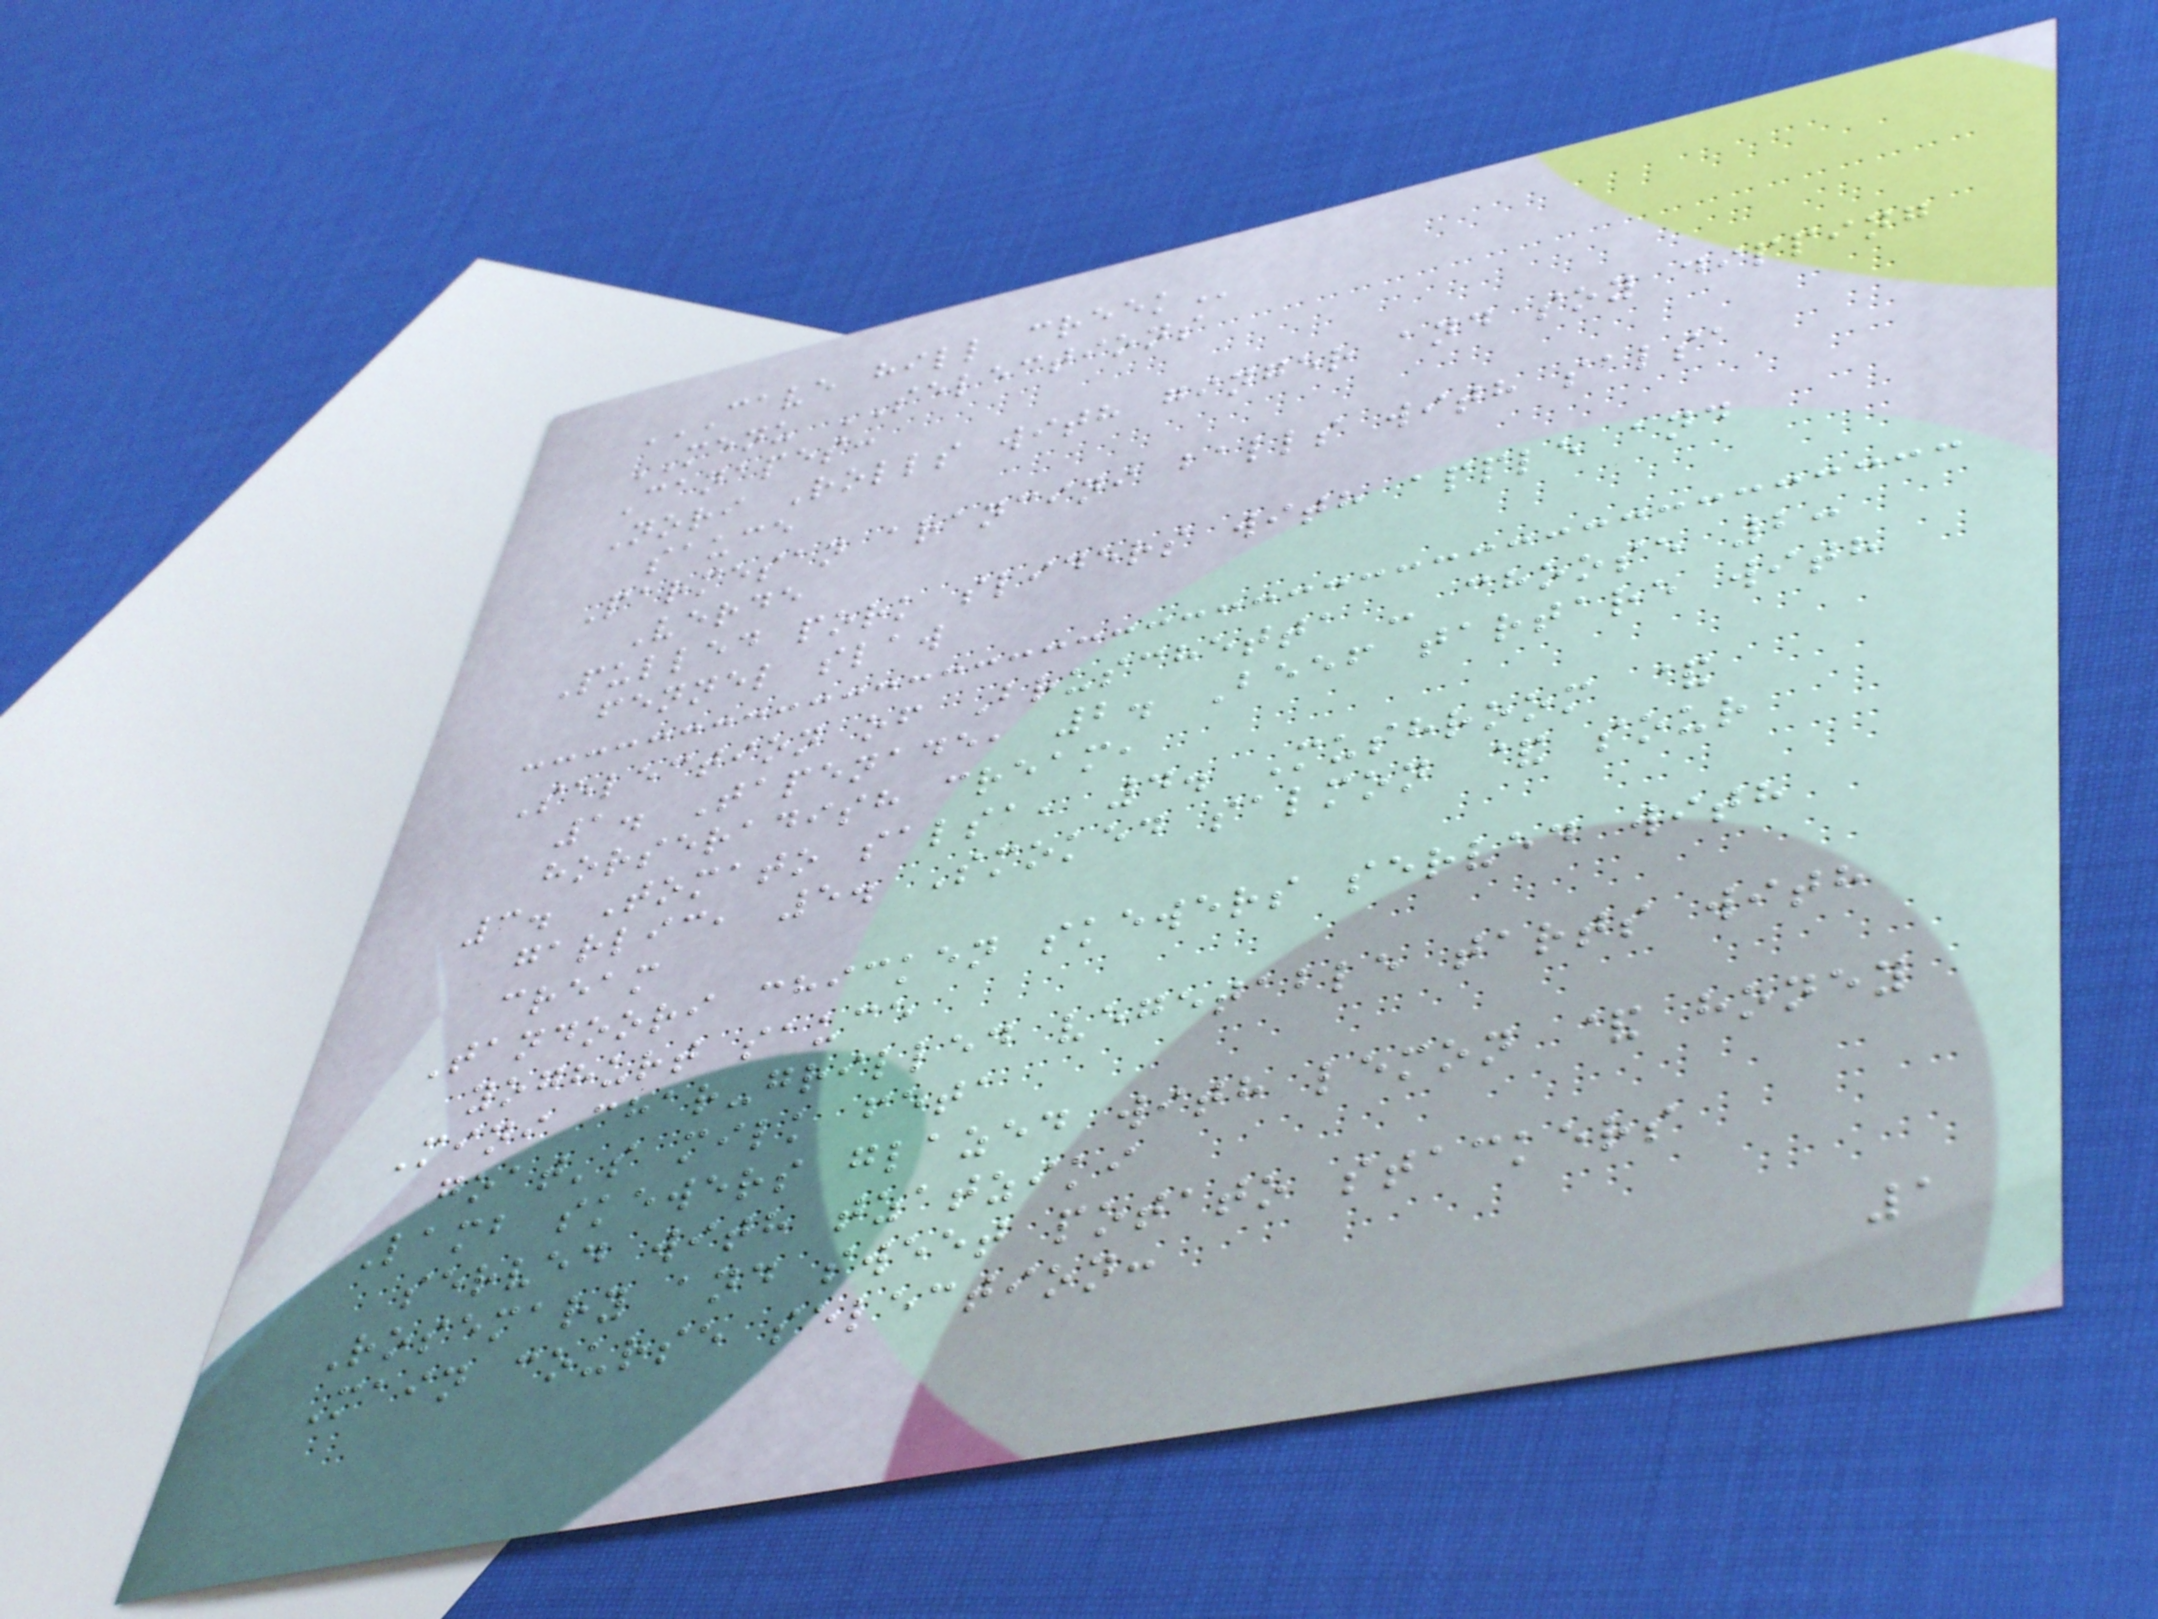CAVE HILL CREEK
MENU SELECTIONS
Canapes:
Nori Rolls with ginger and soy dipping
sauce
Parmesan arancini balls with salsa
Verde
Pulled pork sliders with apple and
fennel slaw
Selection of Bruschetta - choose 2:
1. Tapenade, 2. Beef tartare with
horseradish cream,
3. Tomato salsa, 4. Mushroom &
garlic, 5. Smoked salmon & sour
cream
Tandoori chicken skewers served with
yoghurt sauce
Mini char-grilled vegetable tarts with
goat's milk feta
Lamb skewers glazed with lemon & honey
served with tzatziki
Rosemary and sweet potato stackers
Main course selection:
1
